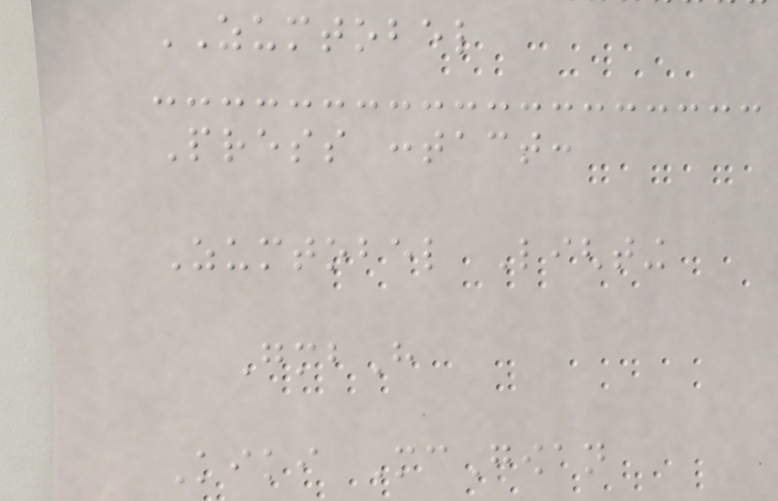ZUMTOBEL
Press contact:
Zumtobel Lighting
GmbH
Kiki McGowan
